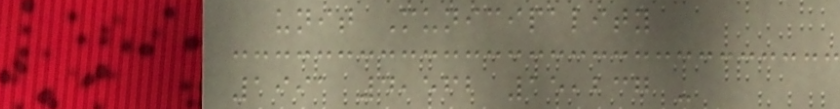unit Municipality
1991 4,562 15,237 -
